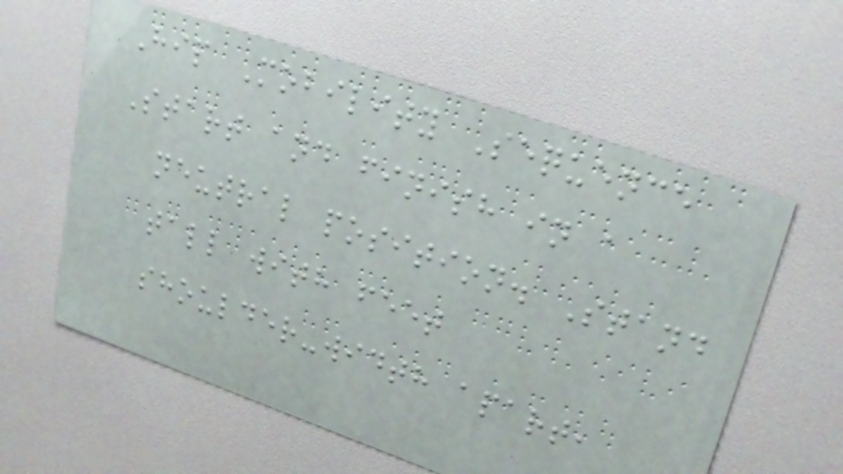Hip Mobility Sequence
Start and finish in a
neutral position. Stand
tall with feet
shoulder-width apart,
